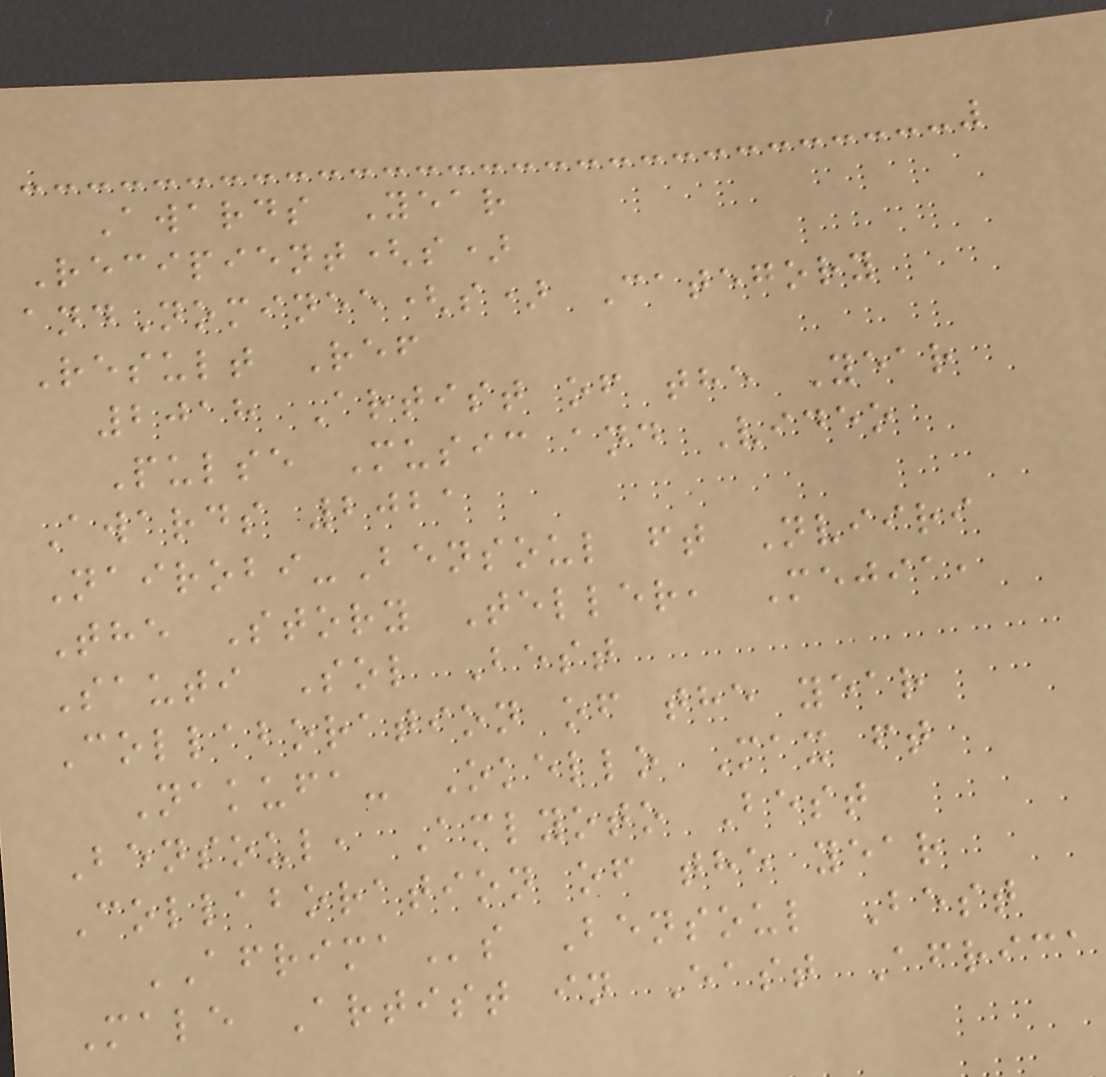Awards Year
Recipient(s)
andNominee(s) Category
Result Ref
2018 Artist of the Year
Pulse Music and Video
Awards 2021
Nairobi-Bensoul ft Nviiri
The Story Teller, Mejia,
Sauti Sol Best
Collaboration of the year
Nakufa- Okello Max ft
Bensoul, Amlyoto Best
Collaboration of the year
AFRIMAs Bensoul Best
Male Artist in East Africa
